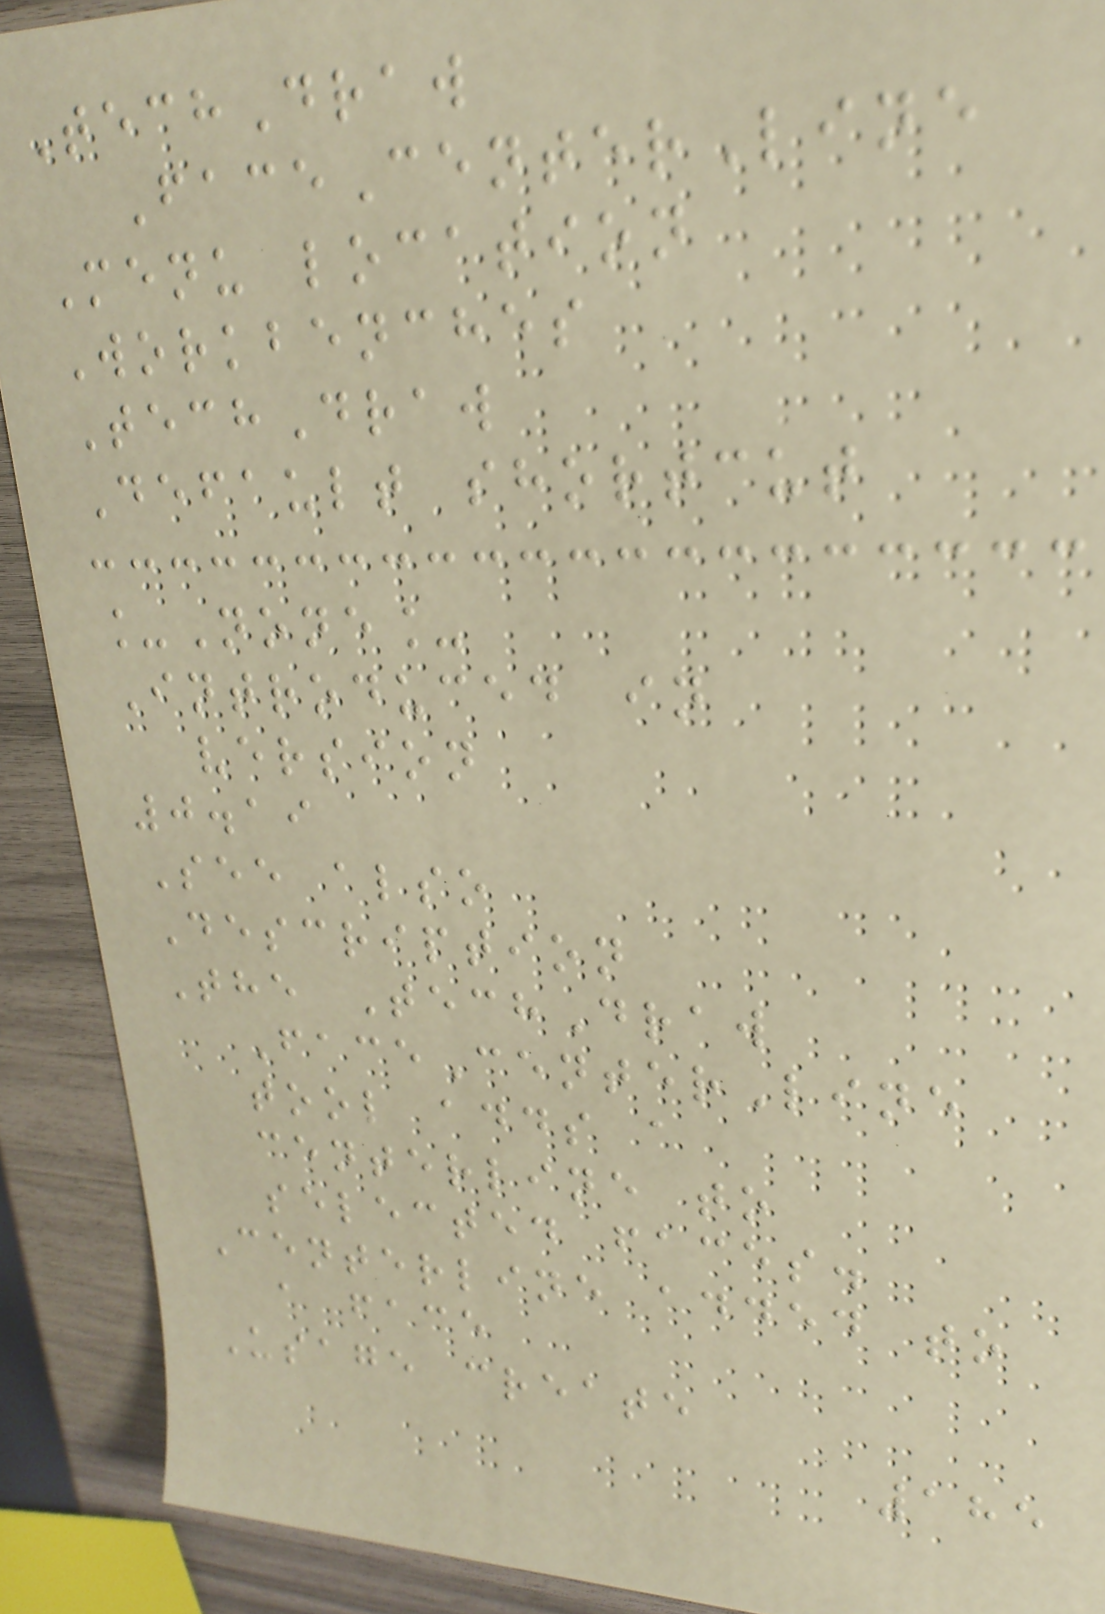TechDraw
FaceCenterLine
Menu location
Workbenches
TechDraw
Default shortcut
_None_
Introduced in
version
0.19
See also
Description
The TechDraw
FaceCenterLine
tool adds a
centerline to
selected faces.
Centerline added to
a face
Usage create
185
